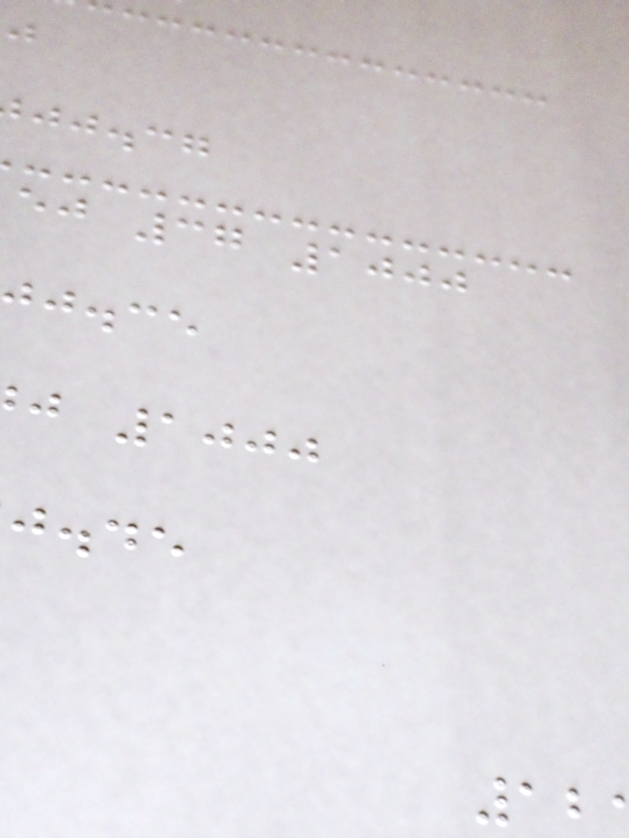jj.cg
ej 37 1000
j 1000
